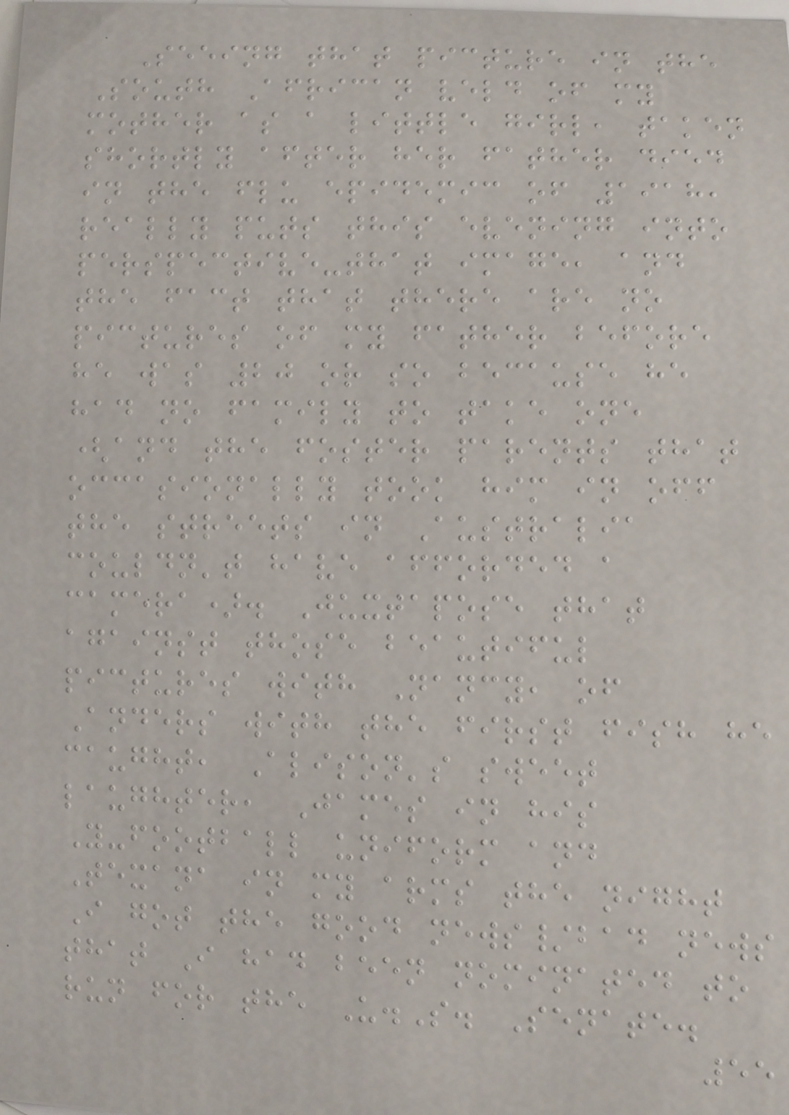Seeing that picture in the
South African veld of my
mother as a little girl, taken
shortly after her father died
in the flu epidemic of 1918,
really puts this evening into
perspective-that image, and
the fact that there are no
pictures of my father before
he was 20 or so because he
had no family to take one
(and the foster parents that
occasionally took him in off
the streets in Australia
couldn't have afforded a
camera). Juxtapose that
against those beautiful
pictures with Nancy, of
Anders with the first fish he
caught, Alison's sweet
laughter, James in his
Y-football uniform and
Texana in my arms the night
I got the good news/bad news
that I had been nominated to
run for the U.S. Senate.
55
